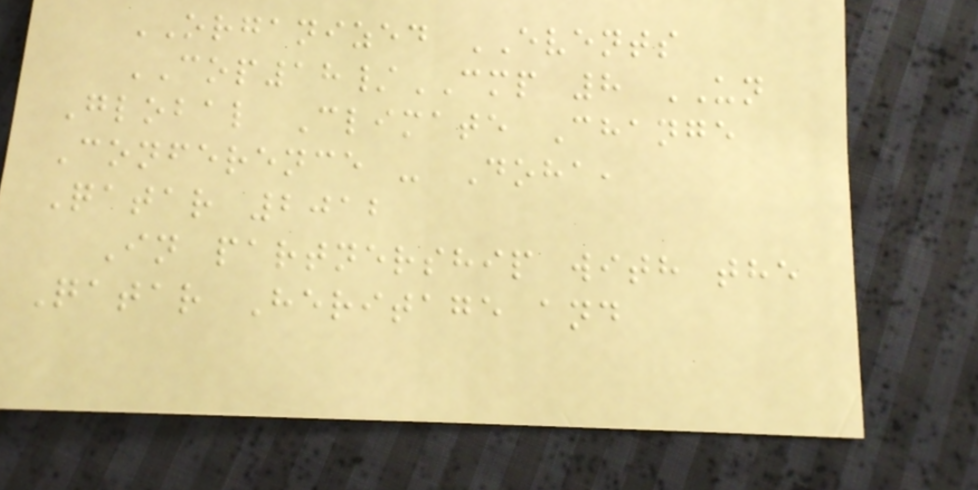ORGANIZED EVENTS
COP18/CMP 8 UN
Global Climate Change
Conference - Doha,
Qatar 2012
In partnership with the
Qatar Heritage and
